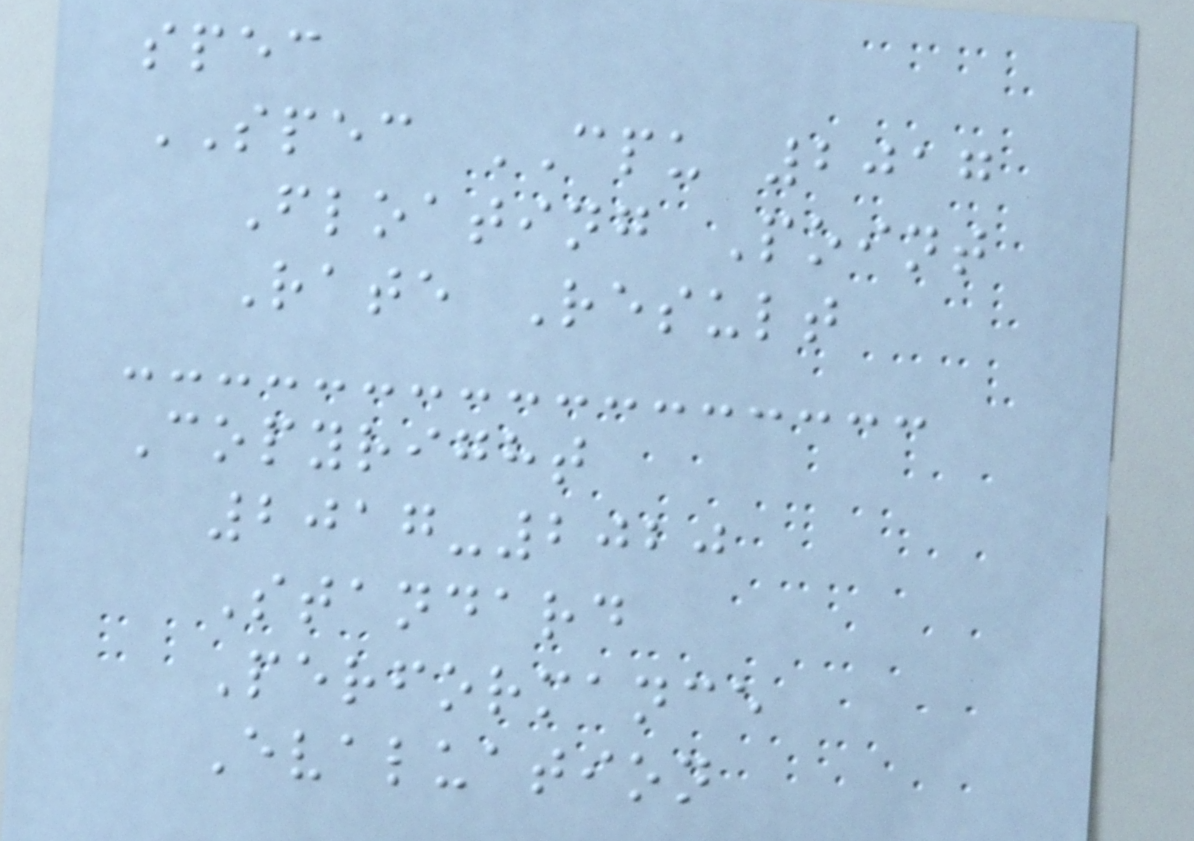spec
SPEC CPU 2017
Floating Point
Rate Result
Copyright
2017-2020
Standard
Performance
Evaluation
